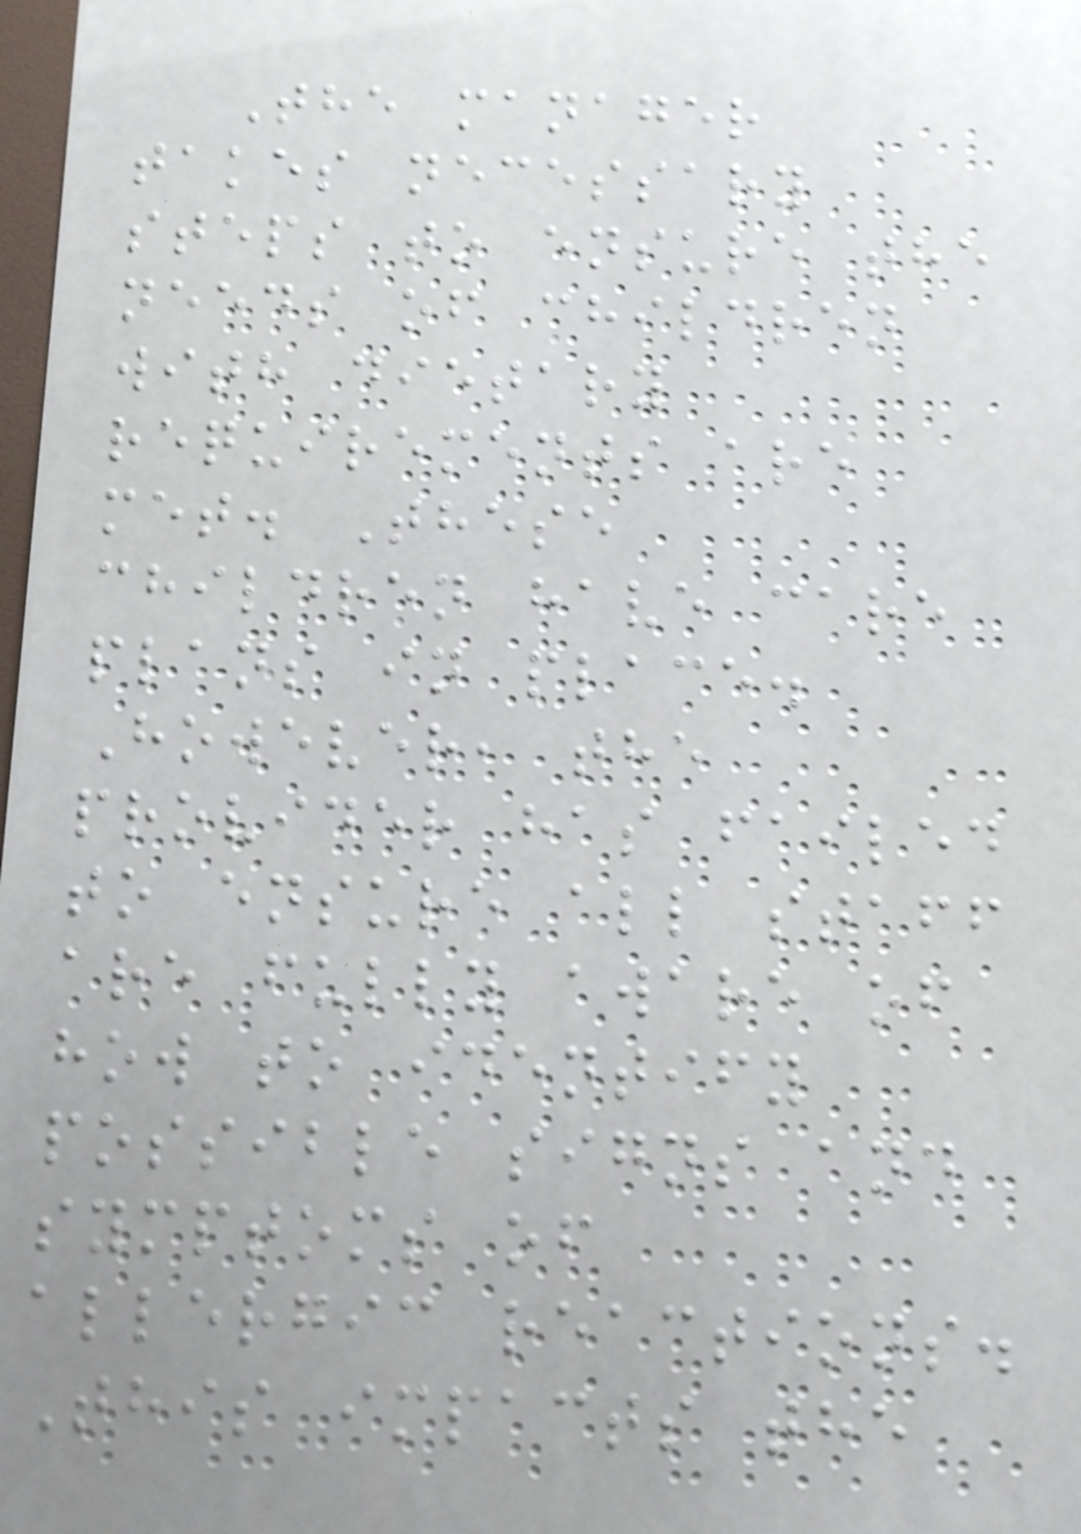The manager
takes necessary
steps to ensure the
needs of children
with dietary
requirements are
met. These
children have care
plans in place.
However, the
provider has failed
to ensure all staff
are fully aware of
how to identify
possible signs and
symptoms of
allergic reactions.
This impacts the
